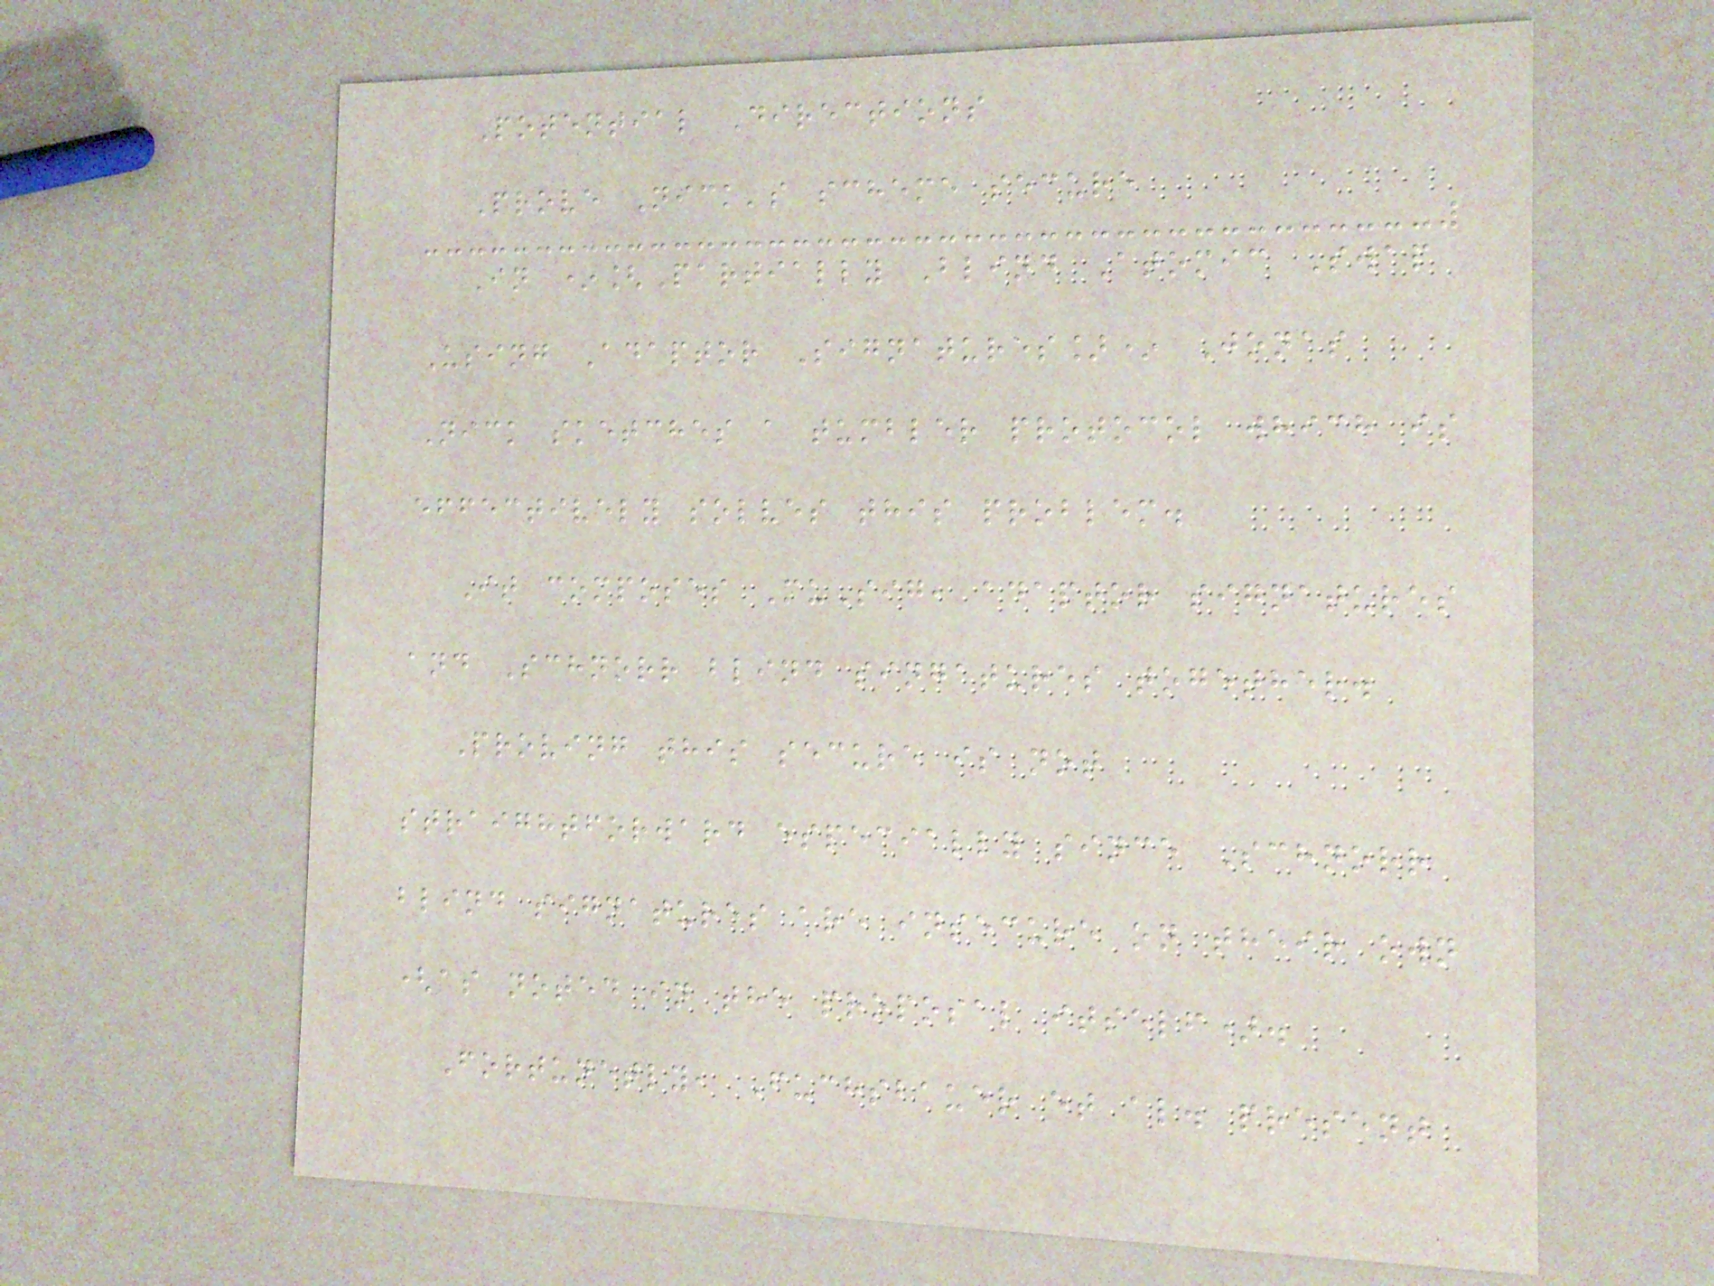Potential Directions
Prove Nick's scheme secure
In *[Partially Blind Atomic Swap
Using Adaptor Signatures]* Jonas
Nick sketches a tumbler protocol which is
effectively solves this problem.
It composes MuSig, adaptor signatures
and Schnorr blind singatures together.
Proving this secure is not
straightforward especially since Schnorr
blind signatures are insecure on their own
(as noted in the proposal itself).
Fortunetly, Fuchsbauer et al. present
